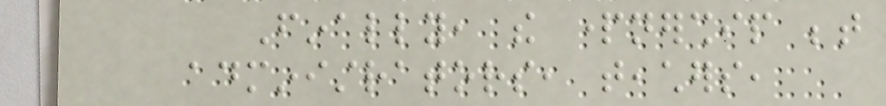Finally, the partnership between
administrators, teachers,
